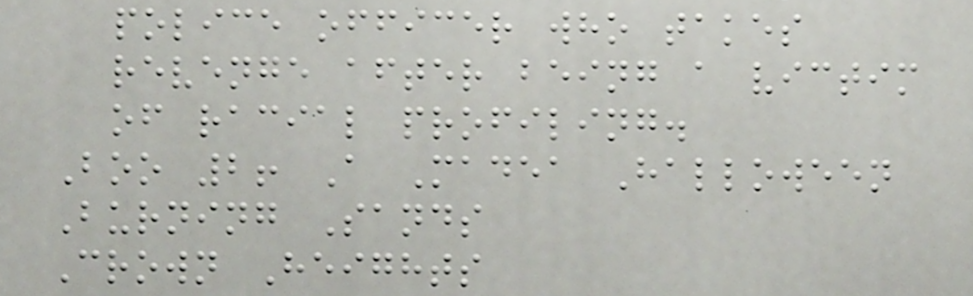police officer who takes
revenge after being a victim
of racial profiling.
Boo 2! A Madea Halloween
Burning Sands
Crown Heights
